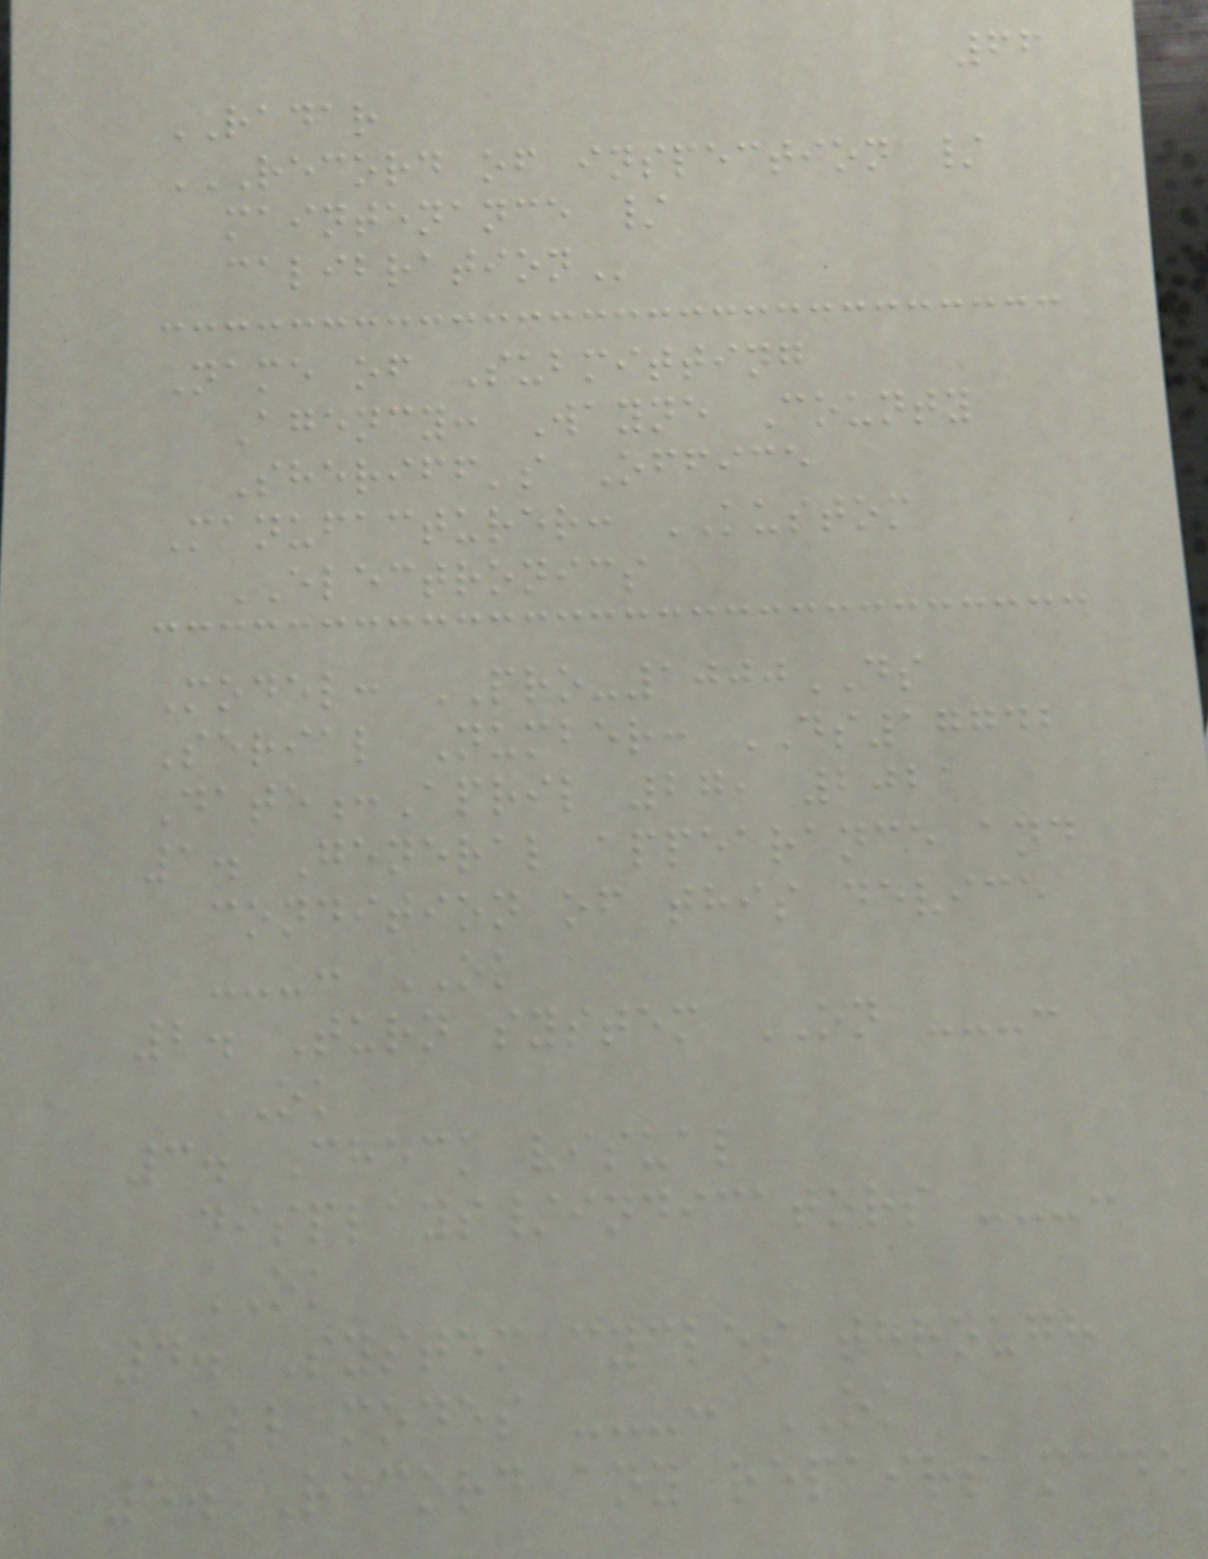66
RADAR
RECORD OF INSPECTION /
MAINTENANCE /
CALIBRATION
Name of Submitting
Agency: Wayne County
Sheriff's Office
Manufacturer: KUSTOM
ELECTRONICS
Model: PRO-1000DS
Serial Number: DS17742
Date:April 27, 2021
1. General appearance and
condition of this device
---: OK
2. Turn system ON ---:
OK
3. Check visual
displays/indicators ---:
OK
4. System cycles through
all modes ---: OK
5. Record any repairs made
